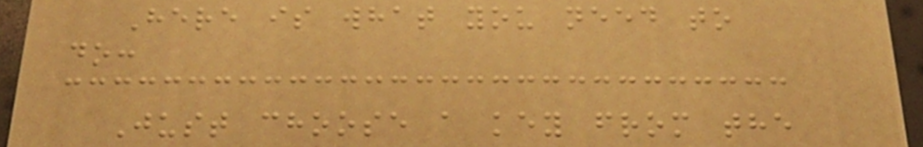Here is what you need to
do:
Just choose a key from the
